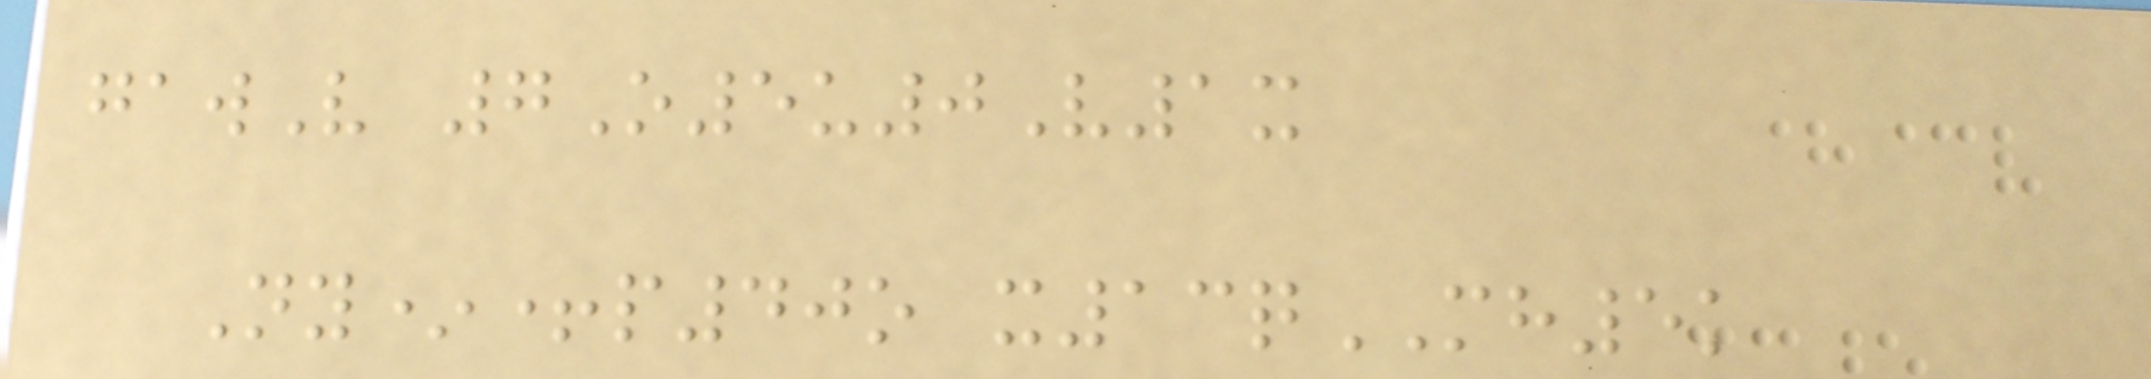gawV 7O5u0V1x
Ny*+p40o x13qMH5k
